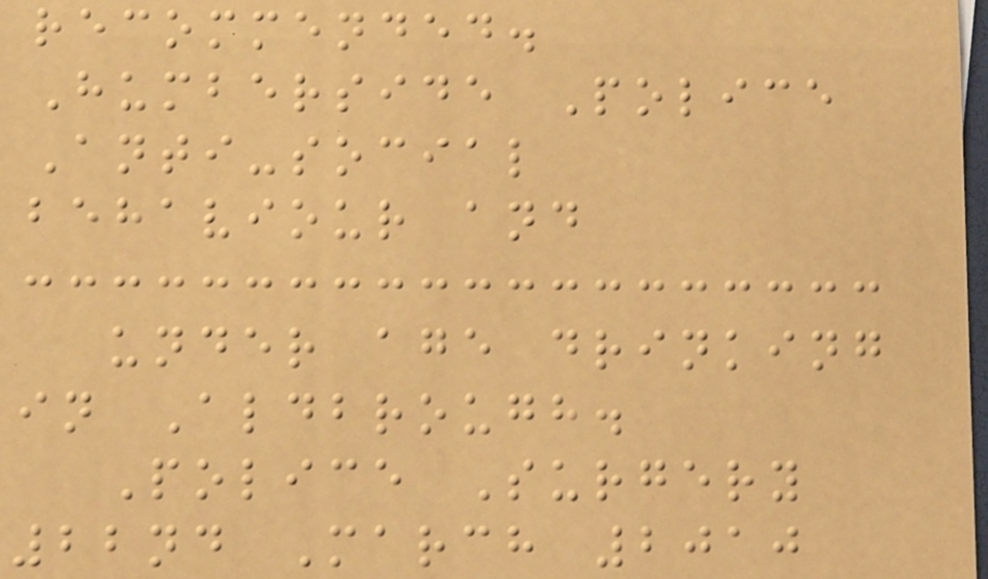recommended.
Humberside Police
Anti-social
behaviour and
under age drinking
in Aldbrough.
Police Surgery
22nd March 2010
